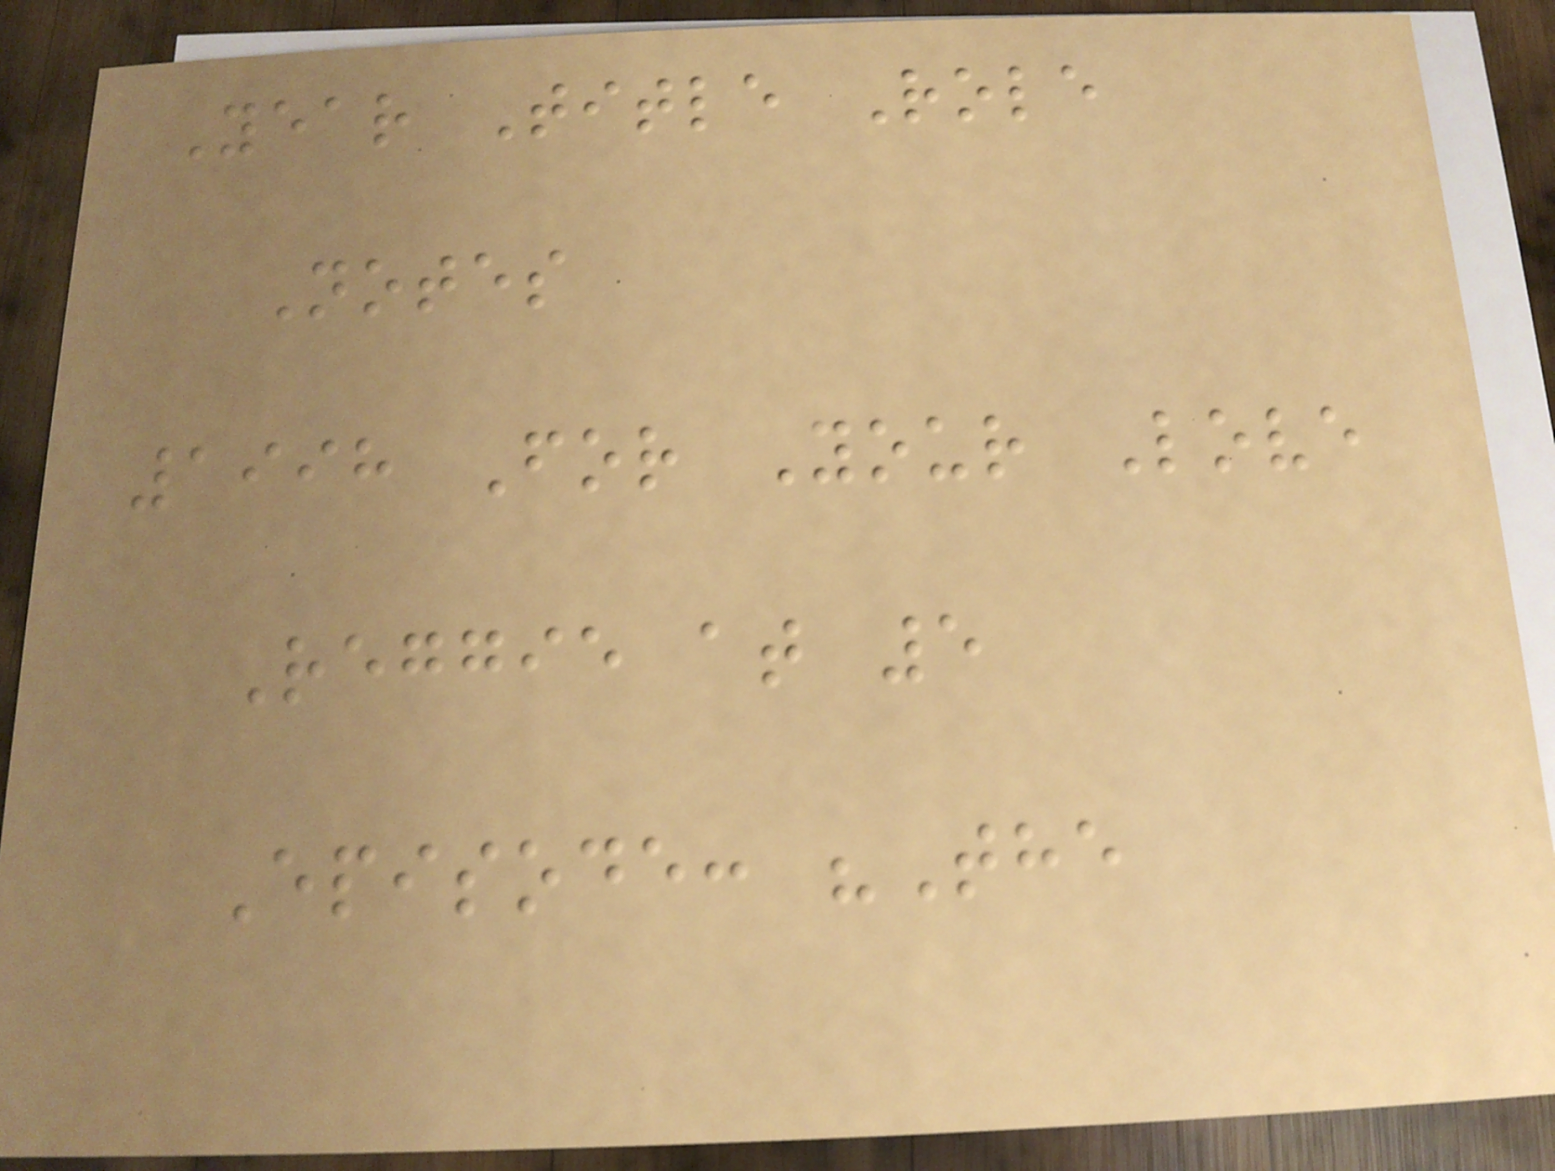Year Title Role
Notes
1998 For Your Love
Reggie at 5
Episode: "The
